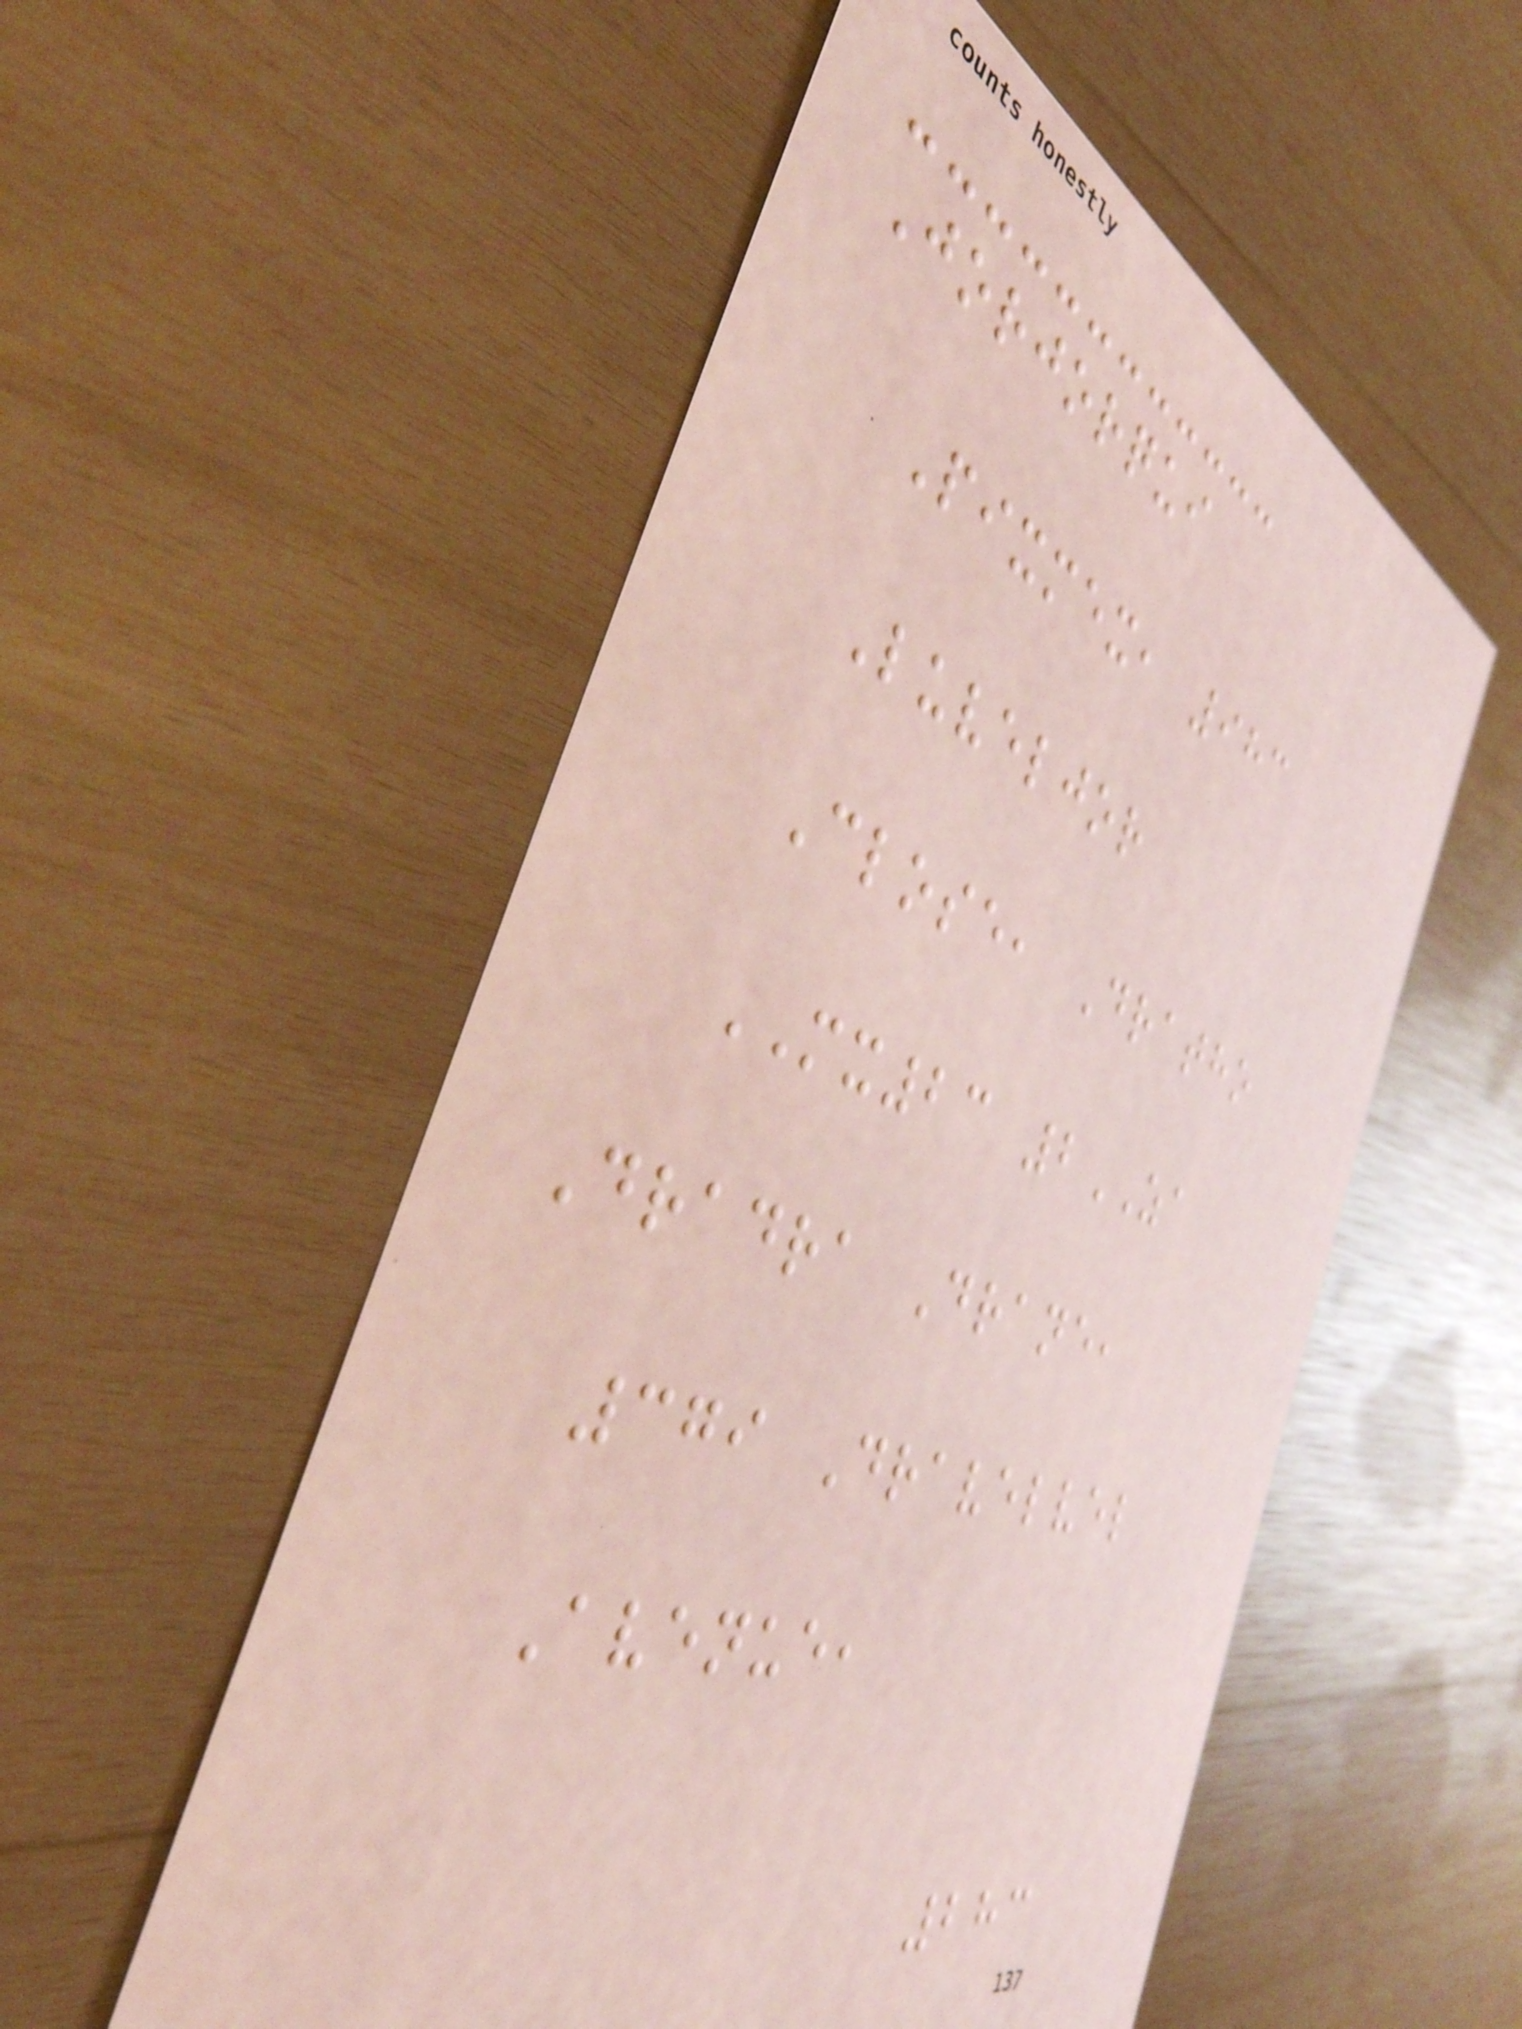Jorjorqui
Pixmex, 983
Luveljor
Close, Dratho
MX23 2ZA
Dradra Drane,
379 Dravelvel
Avenue,
283
